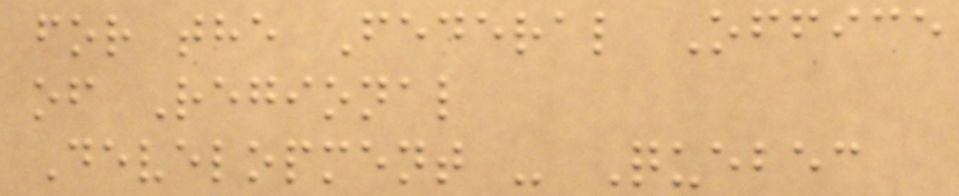for the Federal Office
of Regional
Development - Quebec
